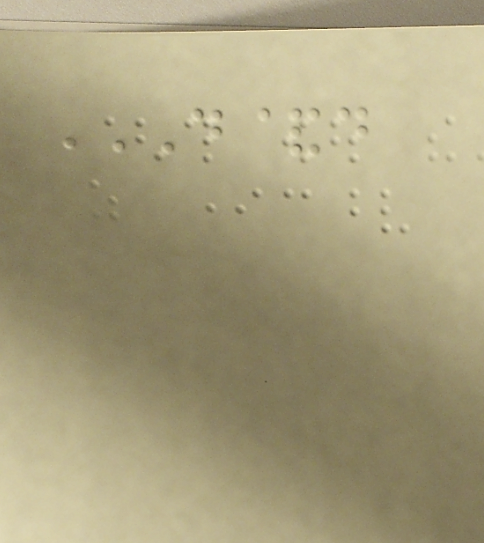D&D
